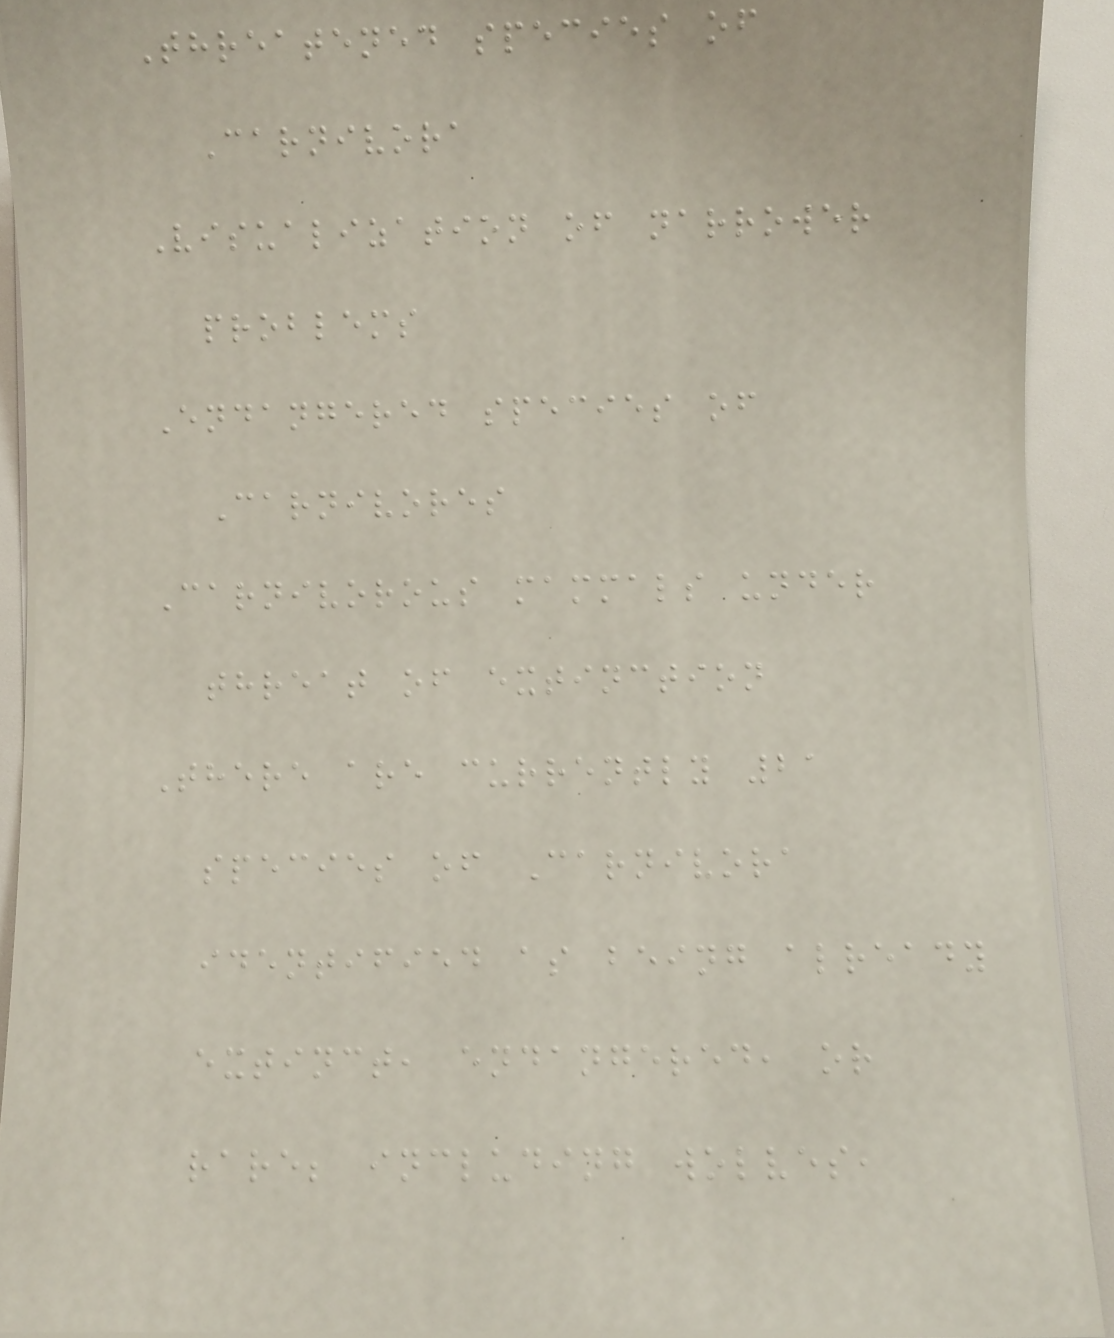Threatened species of
Carnivora
Visualization of narrower
problems
Endangered species of
Carnivores
Carnivorous mammals under
threat of extinction
There are currently 21
species of Carnivora
identified as being already
extinct, endangered, or
rare; including wolves,
